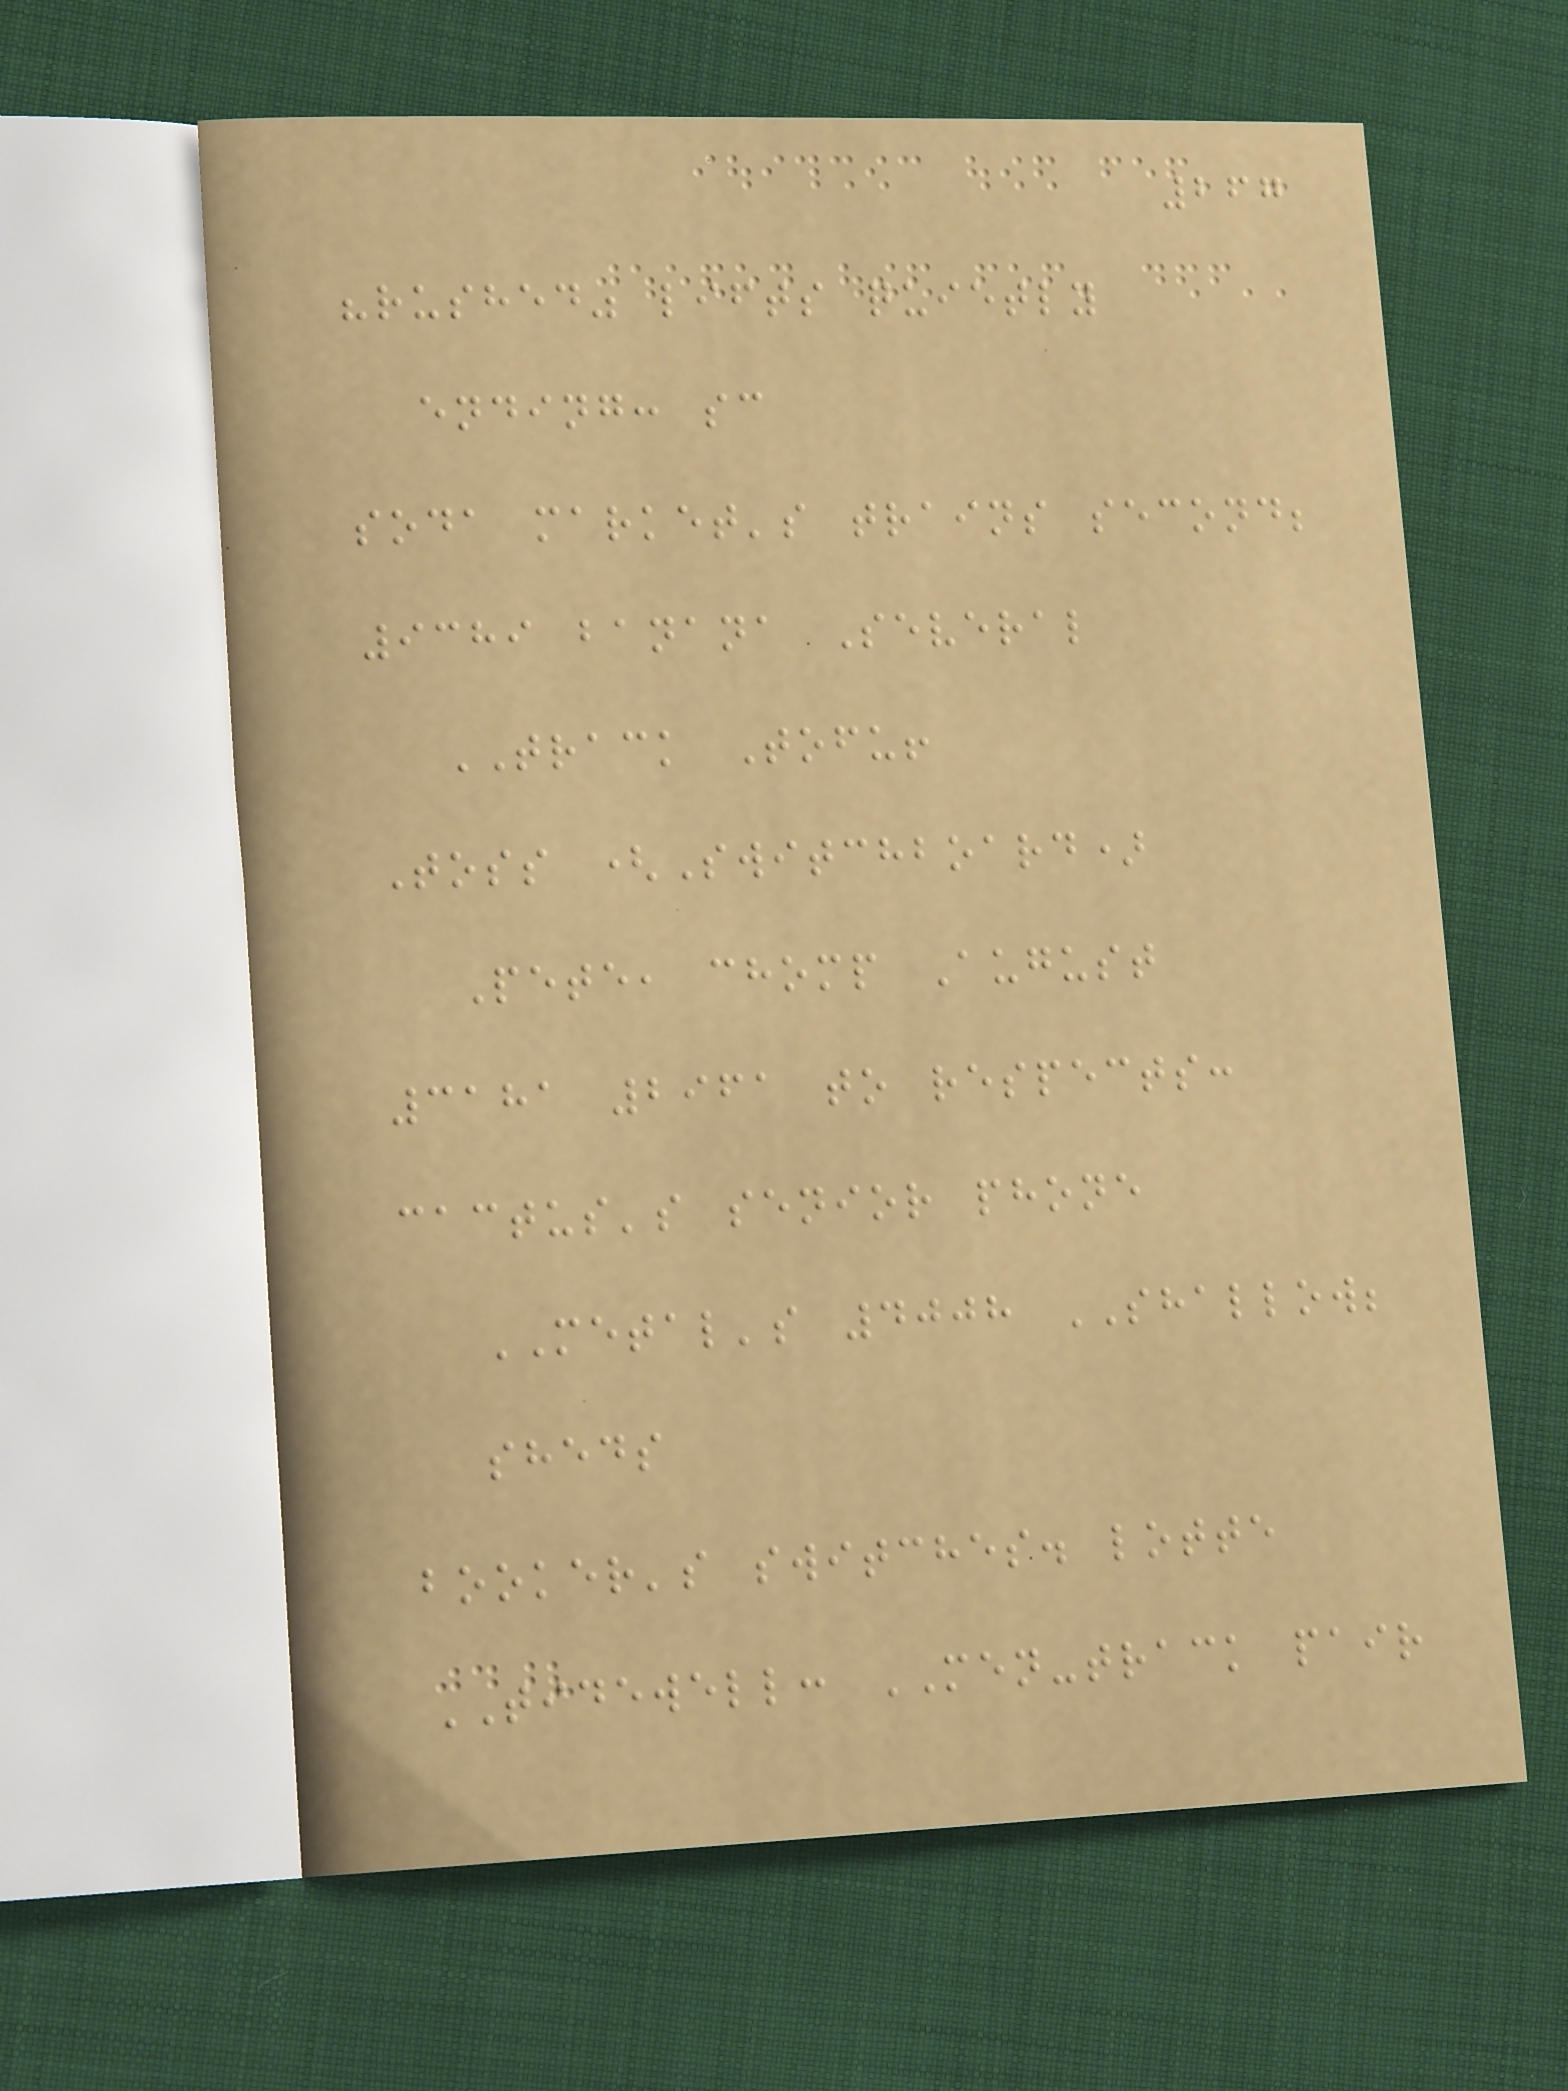267
"rushed" lifts quietly
ending: sc
soda market's trains second;
9389 banana Several
TRACK Tofu!
Toss (Switchboard)
Pete, chomp August
3181 2961 to respects:
cactus's senior phone
METAL's 4008 SHALLOW;
sheds
booker's switches. lotte
TIDEWELL: MEN-track pair
